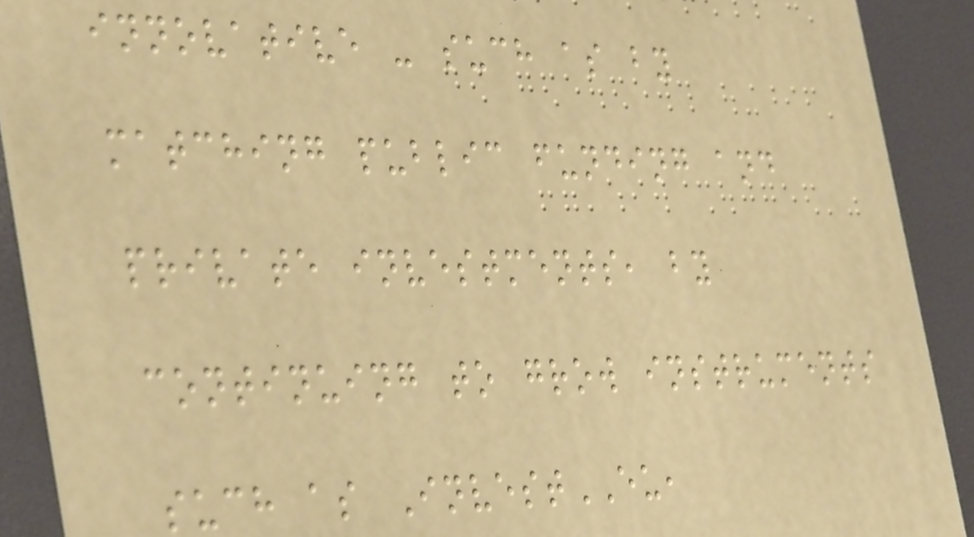innovative - such as by
matching public funding and
private investments, by
continuing to grow instruments
such as InvestEU,
